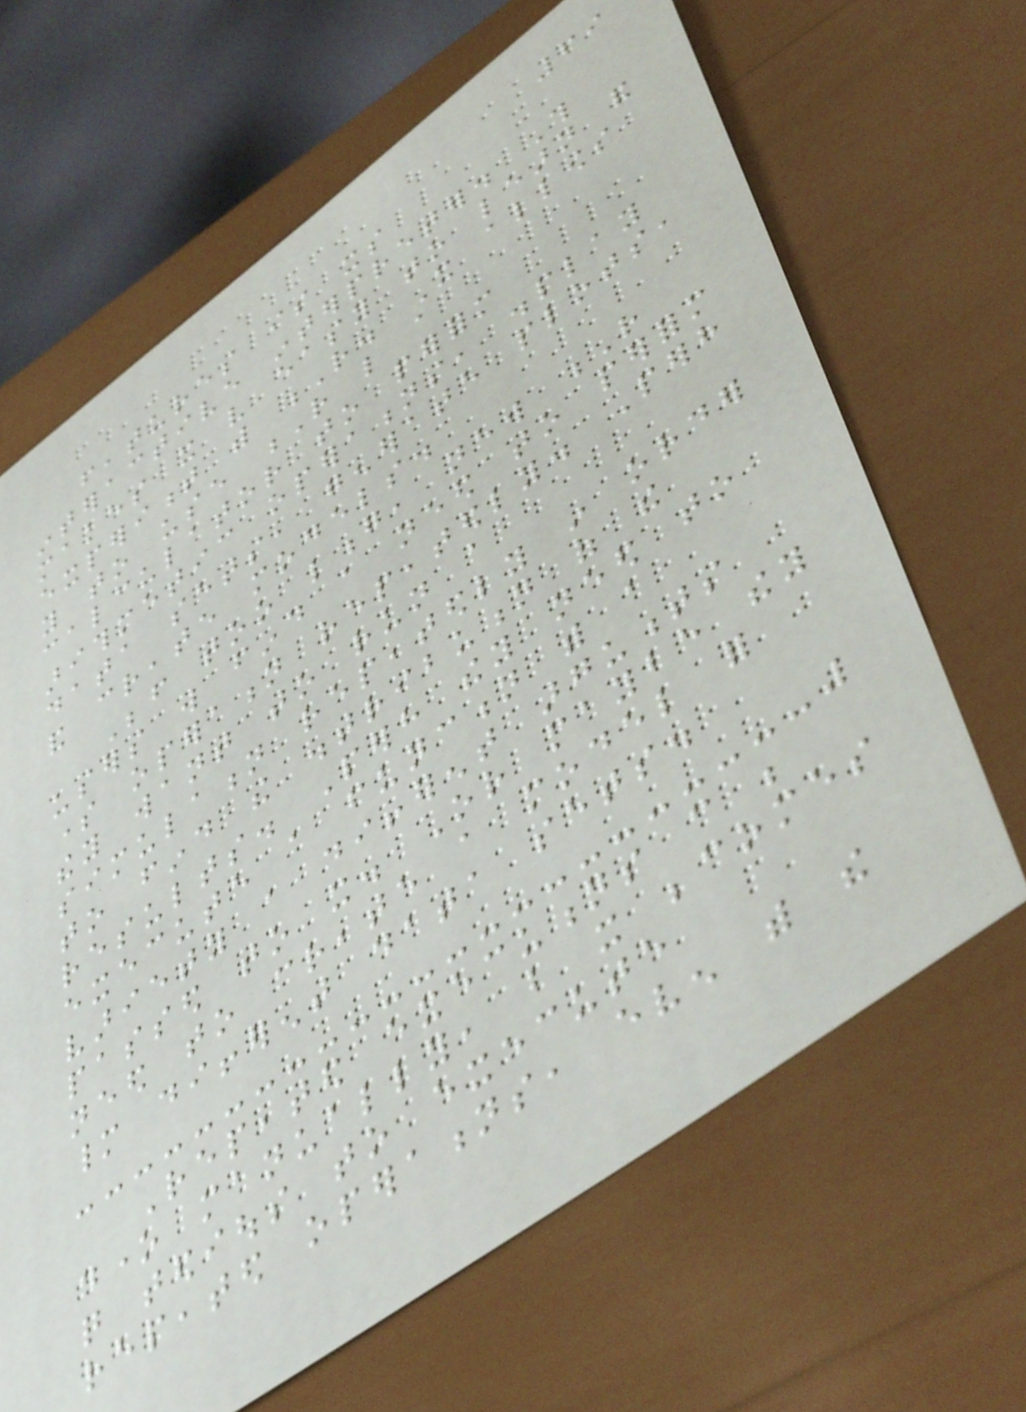69
features is its
interactive interpreter. This
makes it very easy to learn and
experiment with R. It allows
you to use R like a
calculator to perform
arithmetic operations, display
data sets, generate plots,
and create models.
Before too long, new R
users will find a need to perform
some operation repeatedly. Perhaps
they want to run a
simulation repeatedly in order
to find the distribution of the
results. Perhaps they need to
execute a function with a
variety a different arguments
passed to it. Or maybe they
need to create a model for
many different data sets.
Repeated executions can be
done manually, but it becomes
quite tedious to execute
repeated operations, even with the
